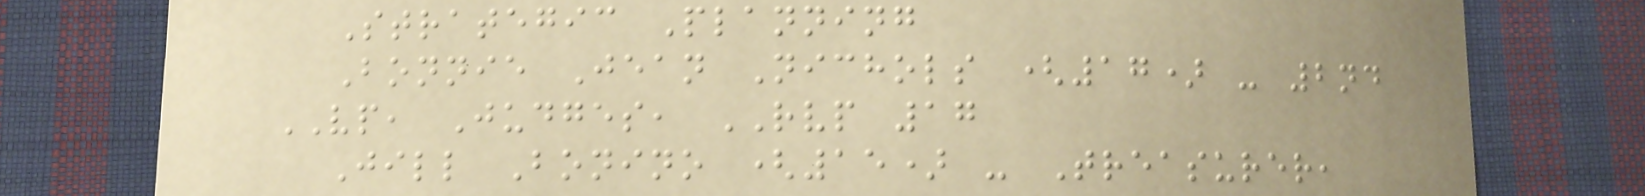Strategic Planning
Bonnie Jean Nichols (17) - 2nd
VP, Judges, RVP 17
Jill Bonino (15) - Treasurer,
